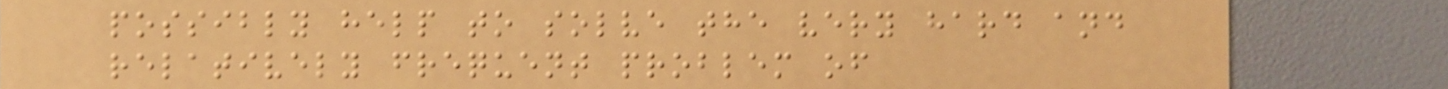possibly help to solve the very hard and
relatively frequent problem of
